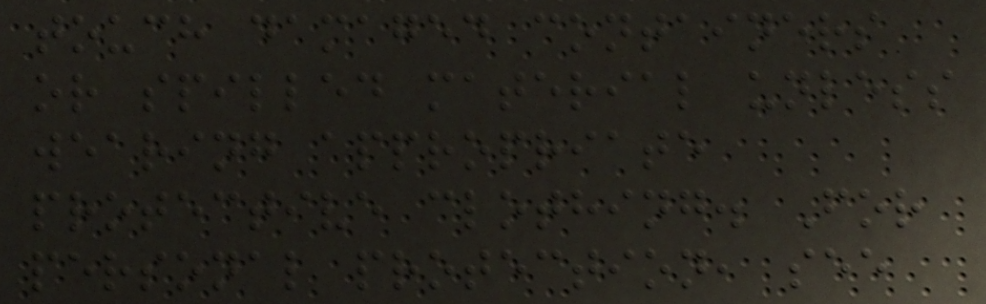touch damaged containers
or spilled material unless
wearing appropriate
protective clothing. For
personal protection, see
